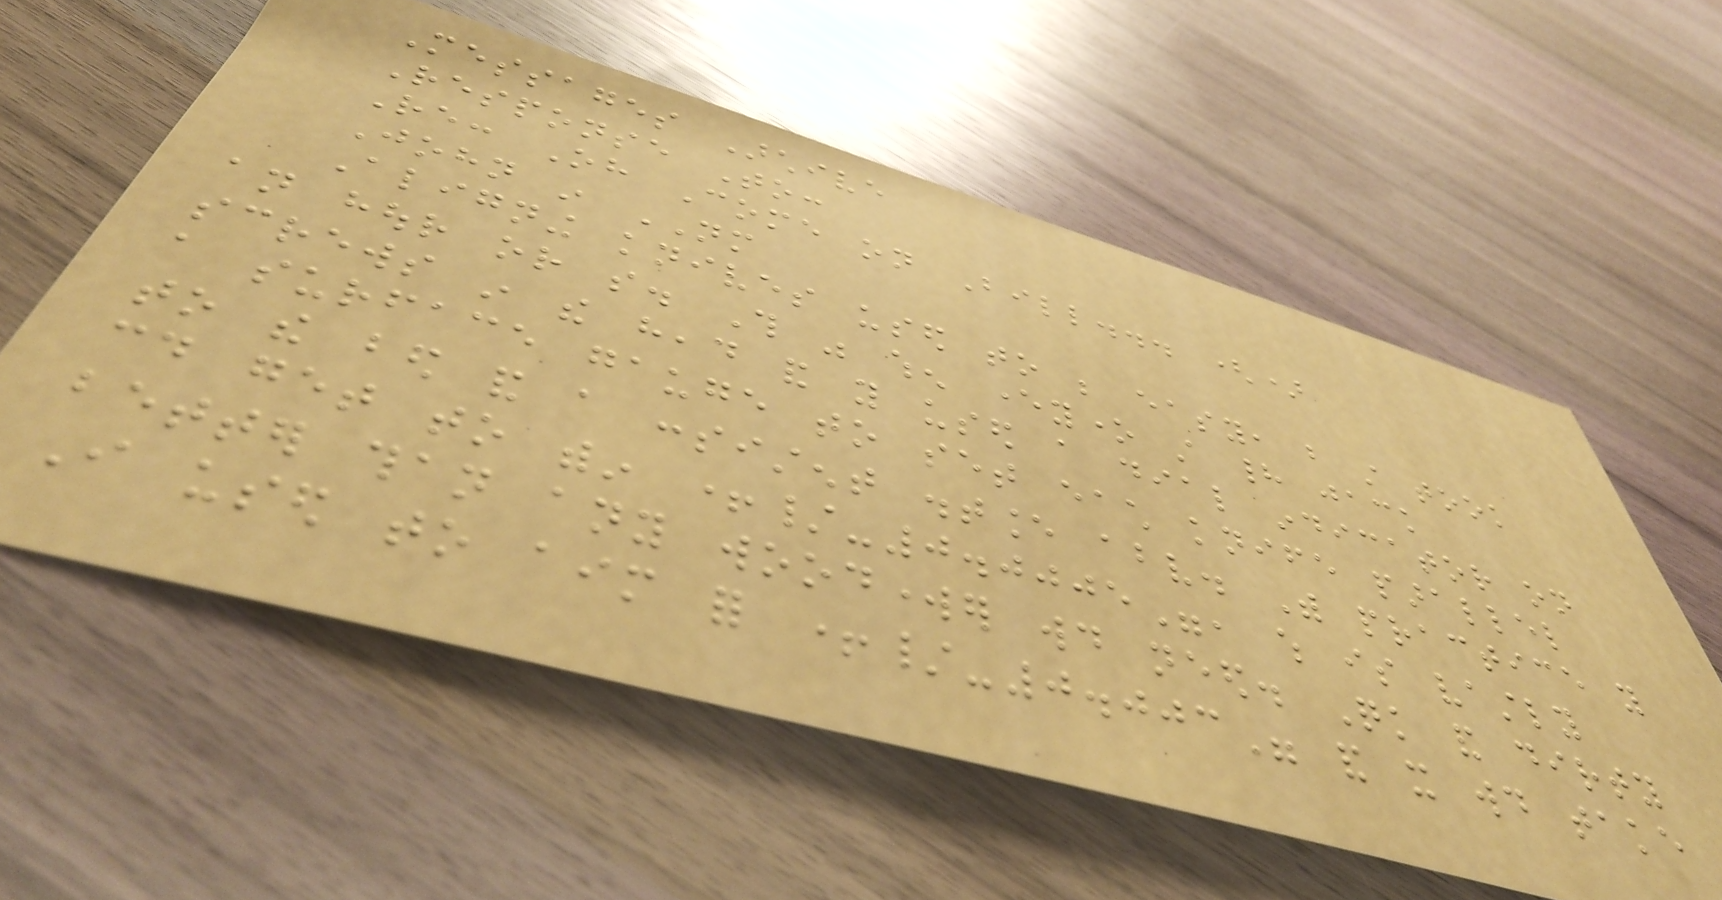Messages Archive
Response To:
Re: Oh Come on Bill... ()
John in NM
Aligning knives used to be easy, but still took
an hour or so. This was when everyone still had jack
screws in the head and you used a dial indicator on
a surface gauge to set each knife parallel
to the bed and a consistent distance above. With practice you
could get to within +/-0.0005", which is vastly
better than any woodworker would need. Quick and dirty
I used to aim for +/-0.003" and it would take
